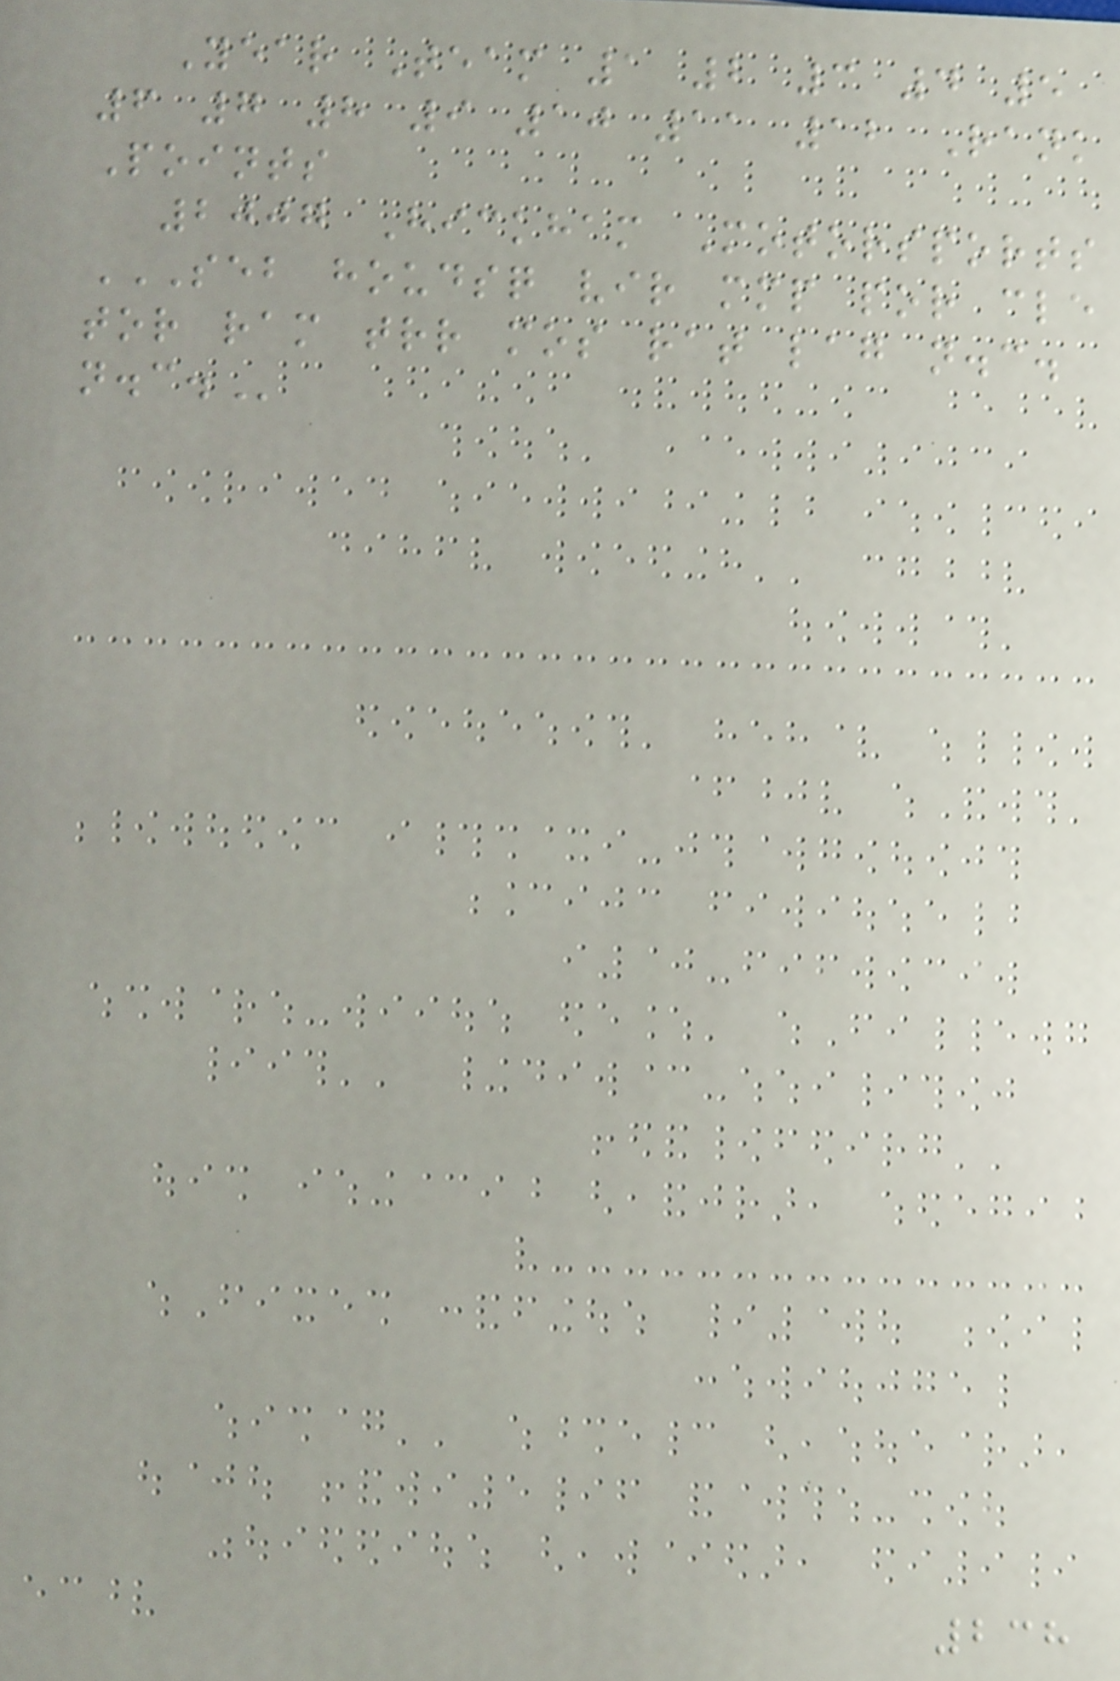Year Team 1 2 3 4 5
6 7 8 9 10 11 12 Rank
Points
2007 Hickham Motorsports
SEB HOUDSQ VIR MMP POR CLE
TOR RAM TRR MOS RAT LAG N.C.
N.C.
238
